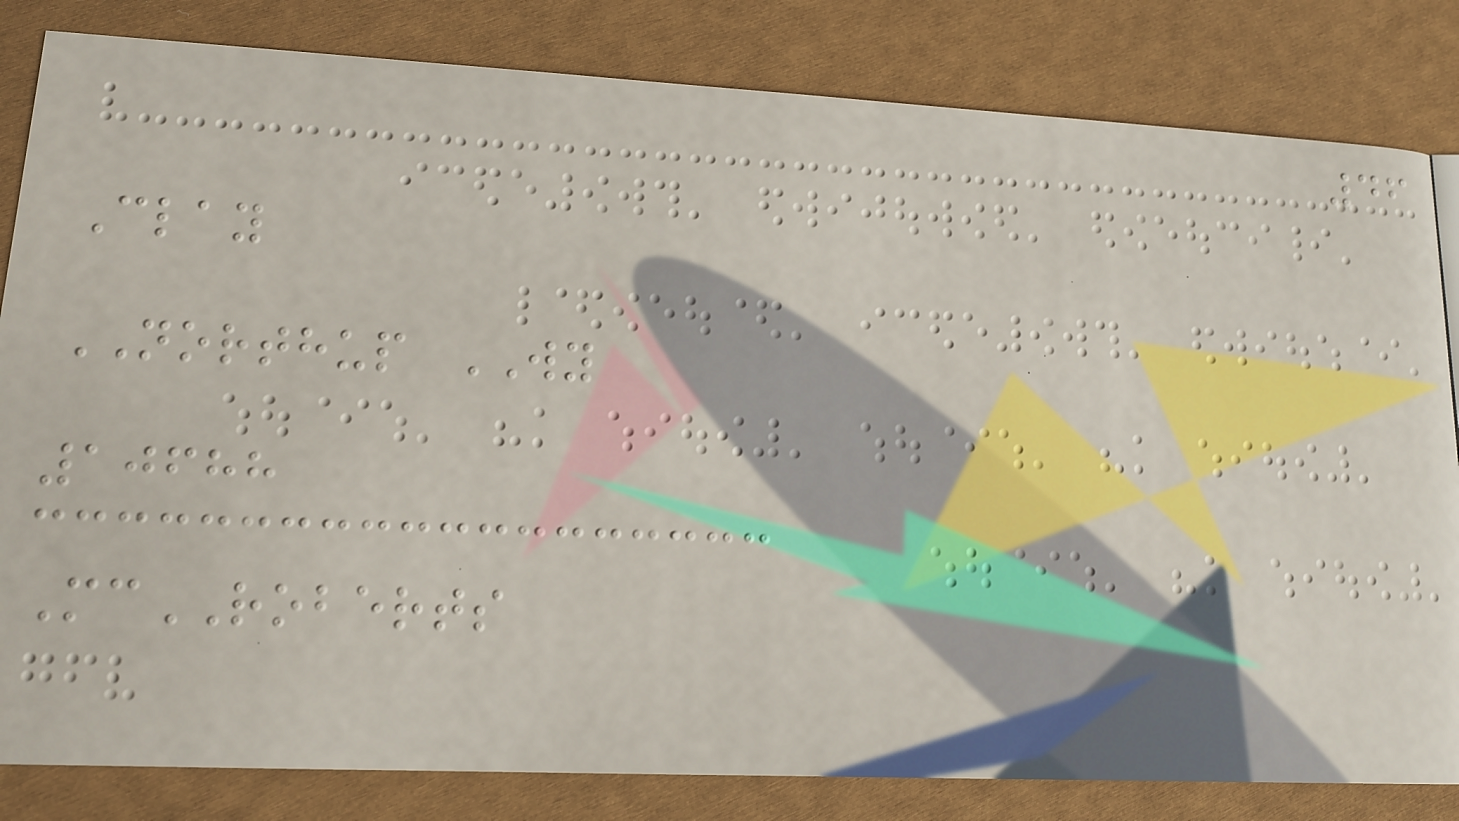46
Clay
NORTHUP WY
10688
McROBERTS
